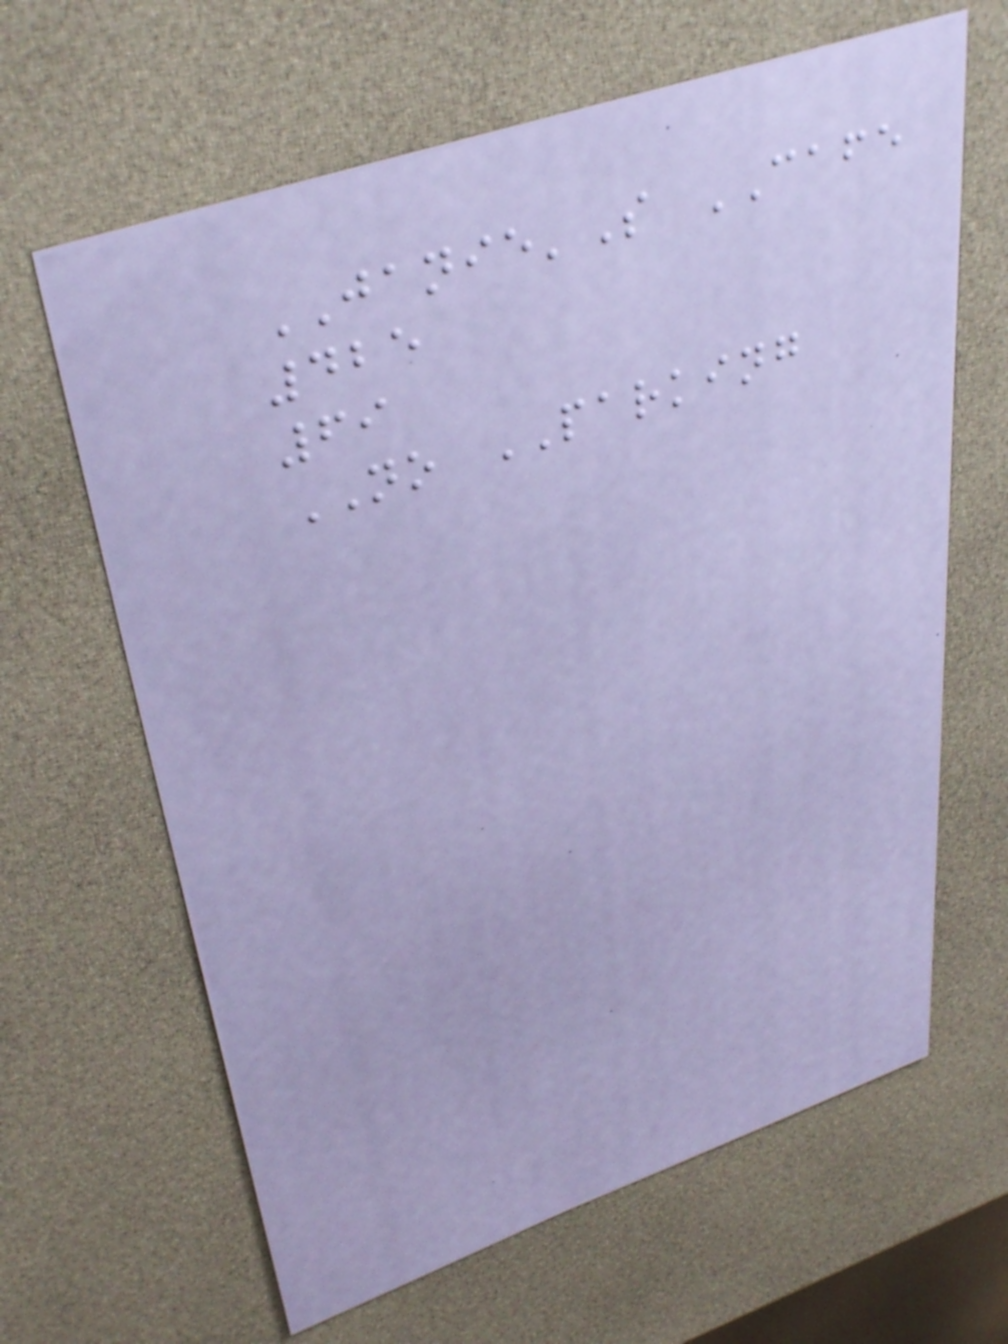JANIE'S CAFE
425
69
NO PARKING
